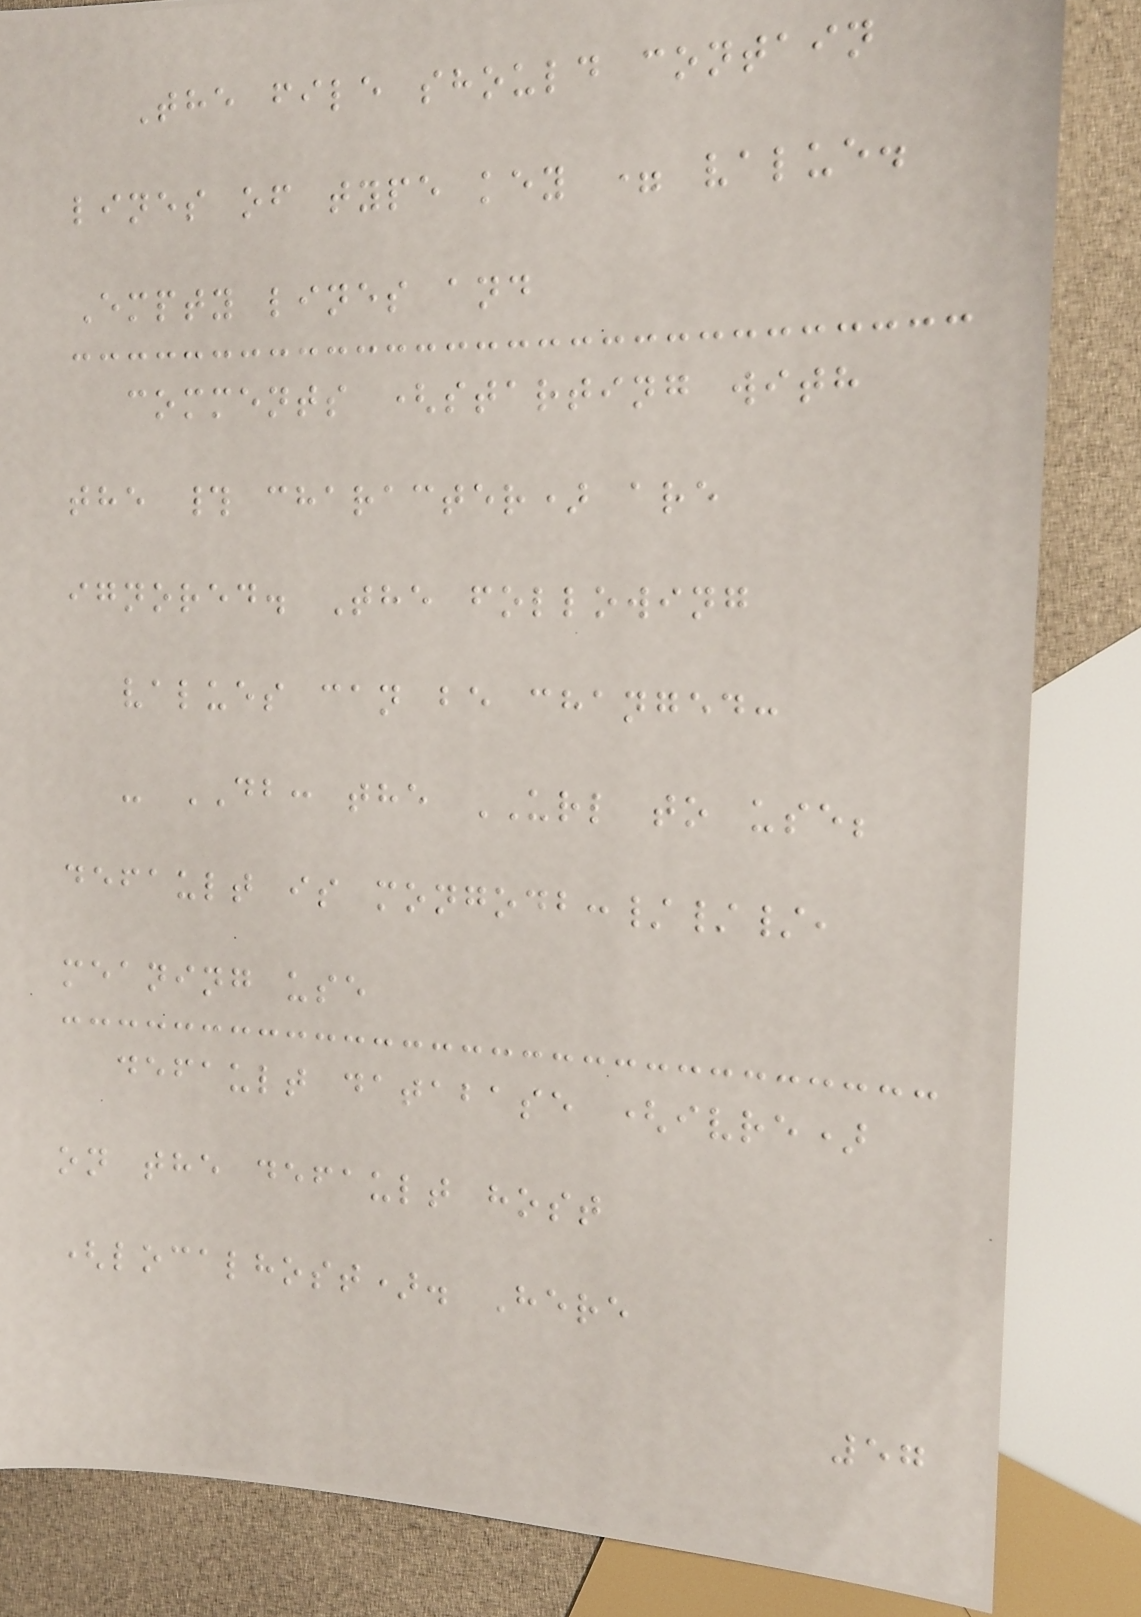The file should contain
lines of type key = value.
Empty lines and
comments (starting with
the # character) are
ignored. The following
values can be changed:
- DB: the URL to use;
default is mongodb:///,
meaning use
default database (ivre)
on the default host
(localhost). Here
57
